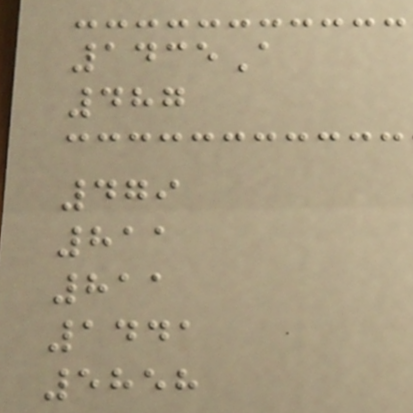1435A
487
479
811
811
1441
5858
